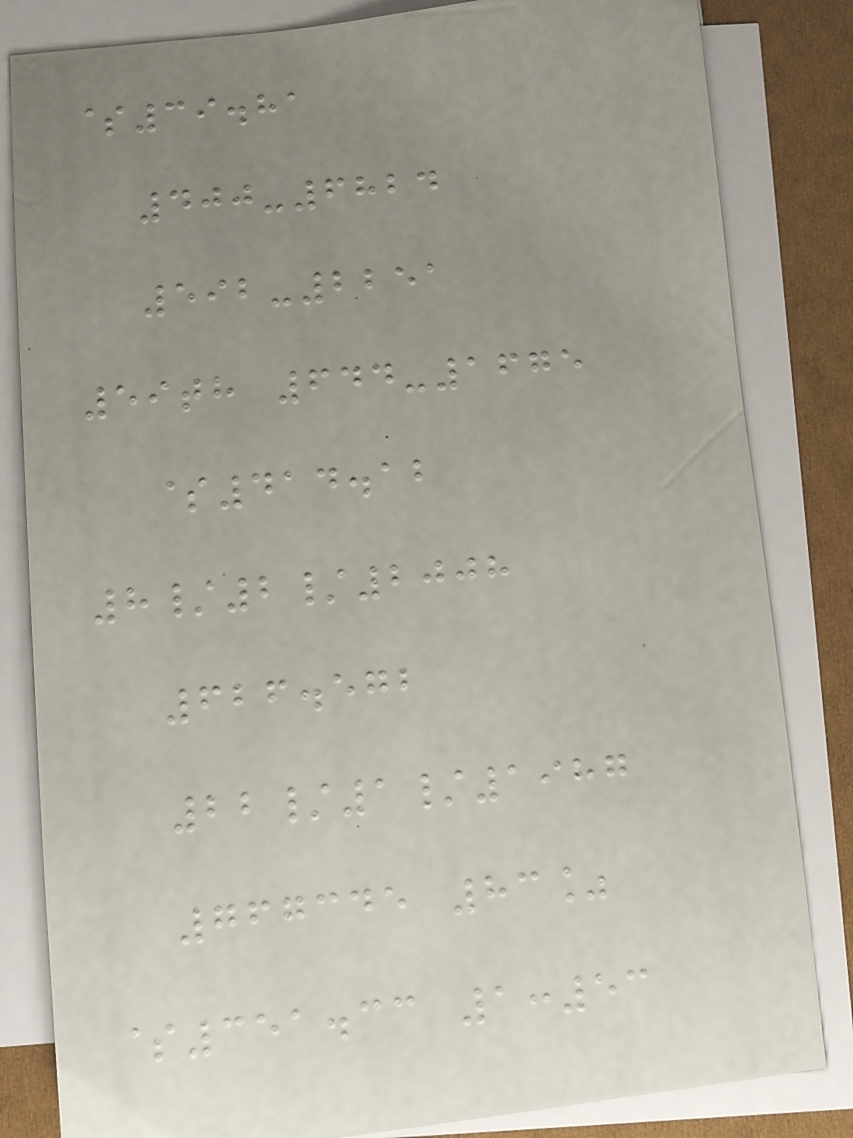$39.81
400-6824
592-2251
59th 644-1675
$414.12
8/2/2008
626.572
22/1/1987
767345 83%
$351.33 1:53
